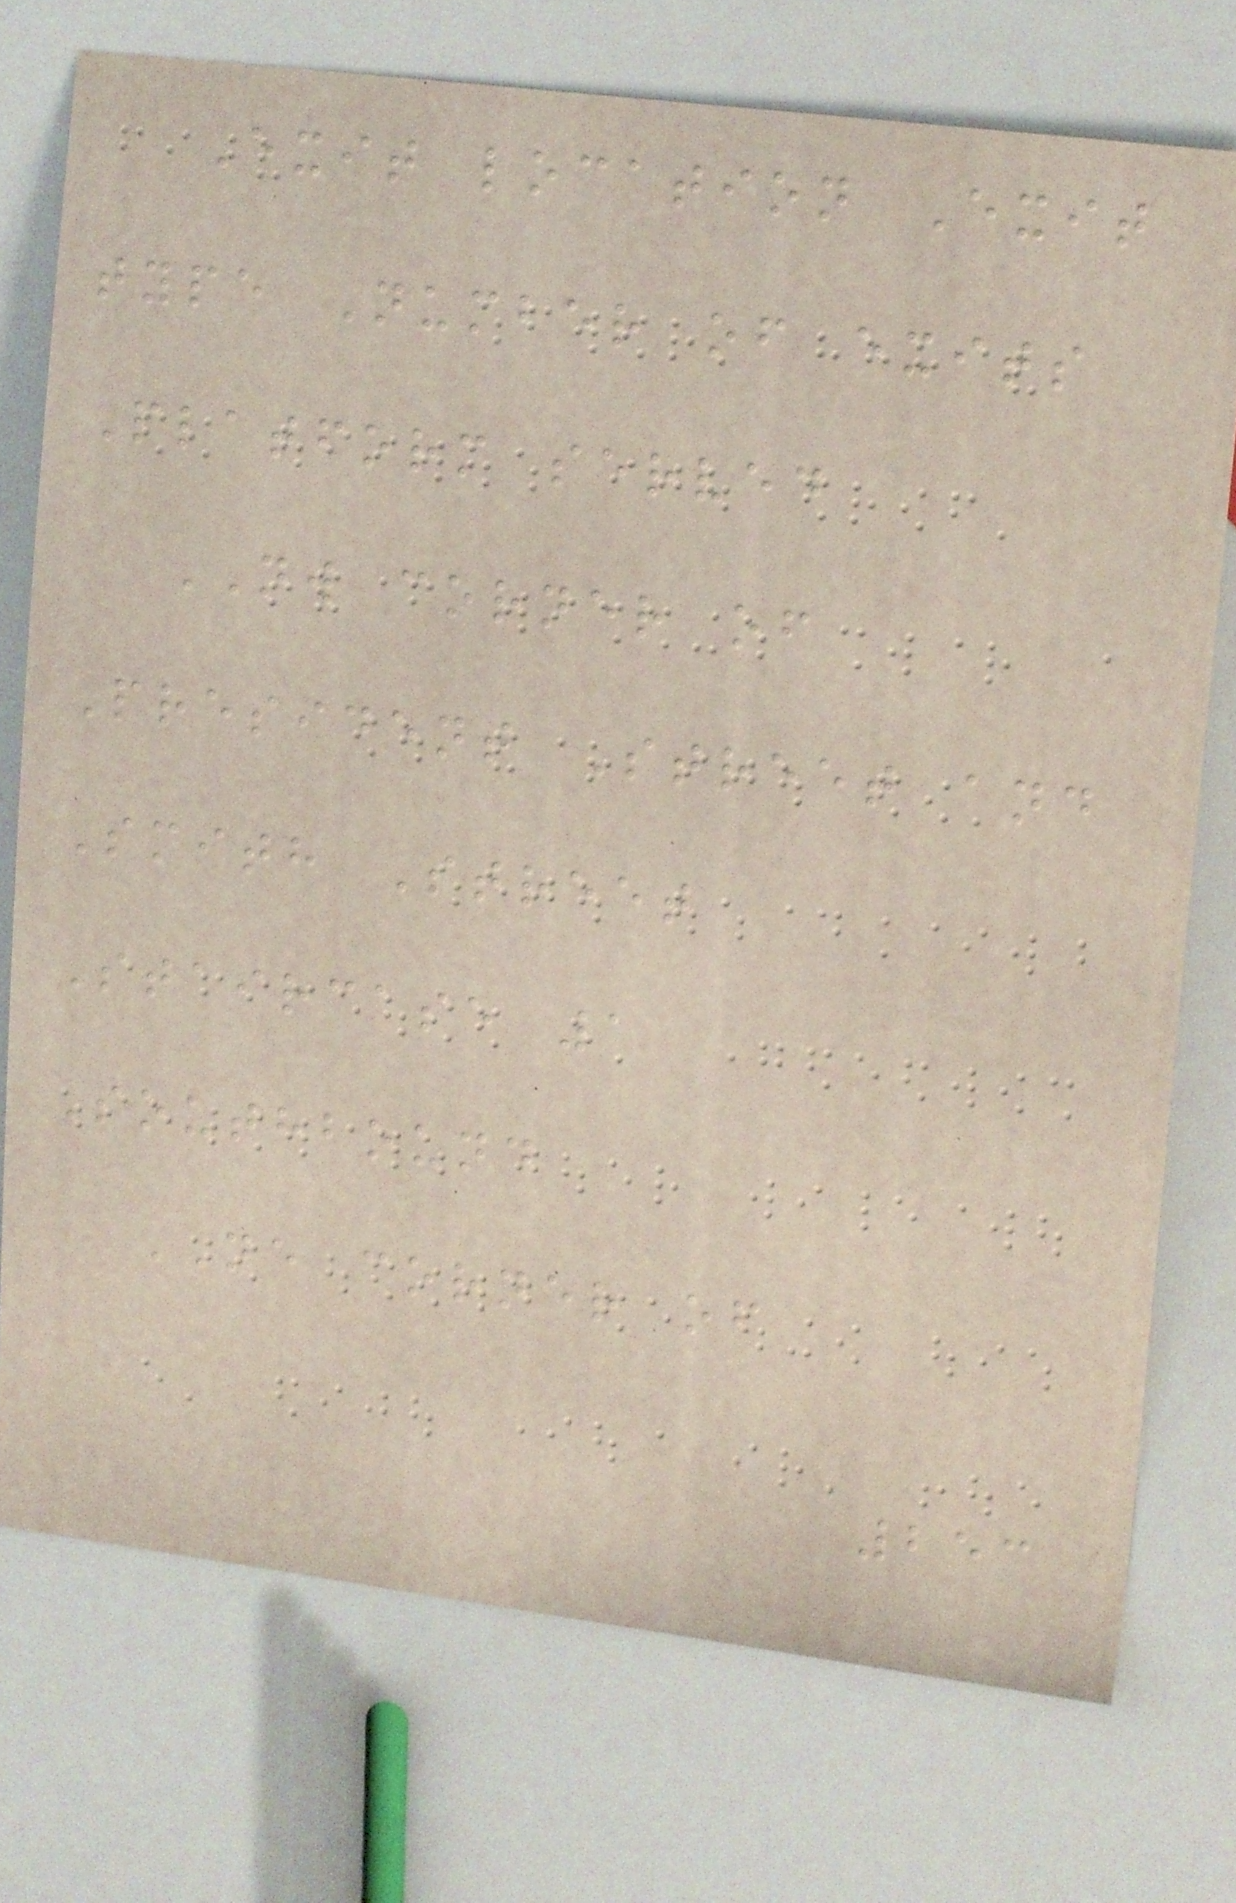Exit location Exit
type Number of exits
Platform served
NW corner of
President Street and
Smith Street
Staircase 1
Southbound
NE corner of
253
